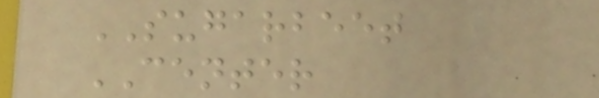SUGARBEET
CENTER
